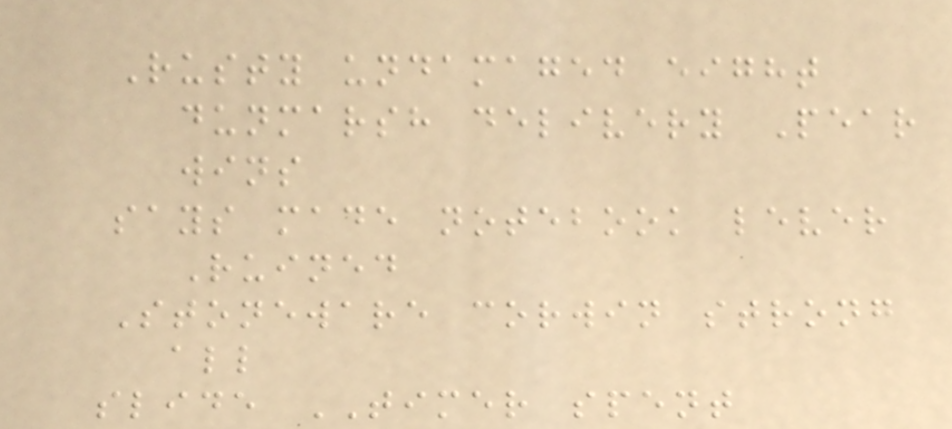Rusty undamaged eight
dunmarsh delivery Pear
wins
says made notebook lever
Ruined
Stoneware corwin strong
all
slide TIMER spent
